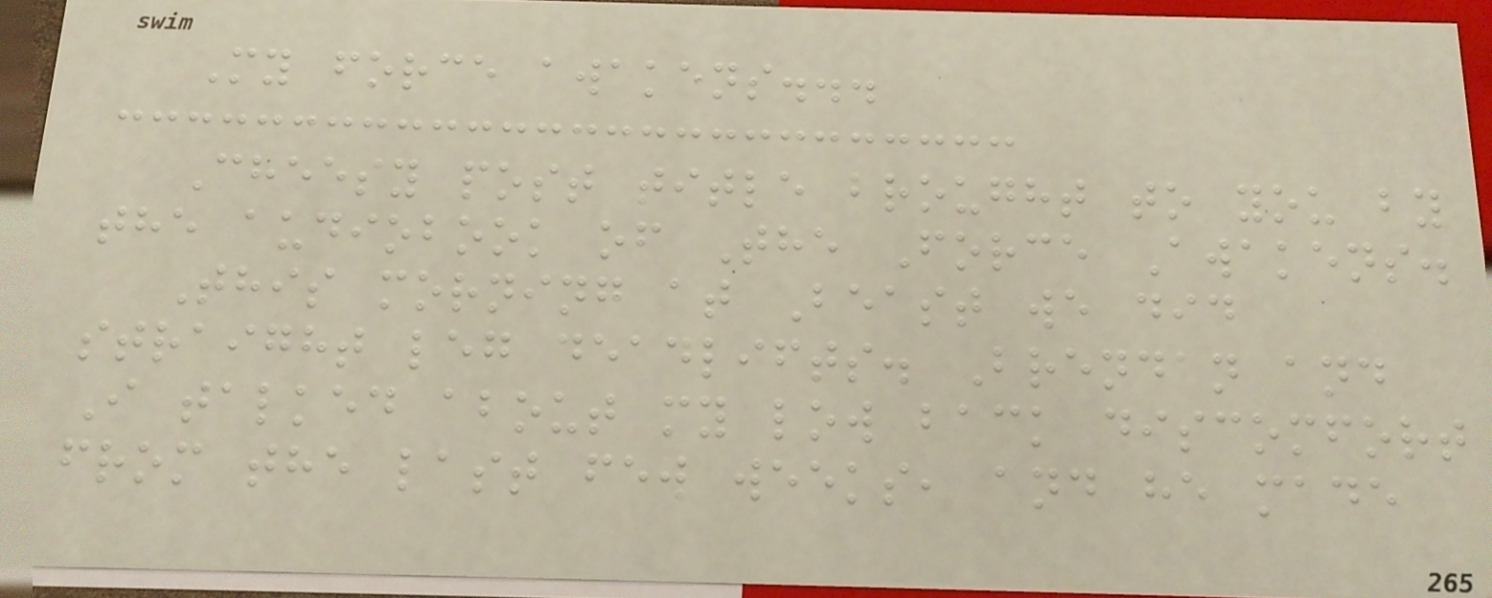My force awakens...
Cheesy post title brought to you by
the audiobook of The Force Awakens.
This morning at Beast we did
straight leg deadlifts. Brendan and
I talked about my low back discomfort
from the last few weeks, and he made
